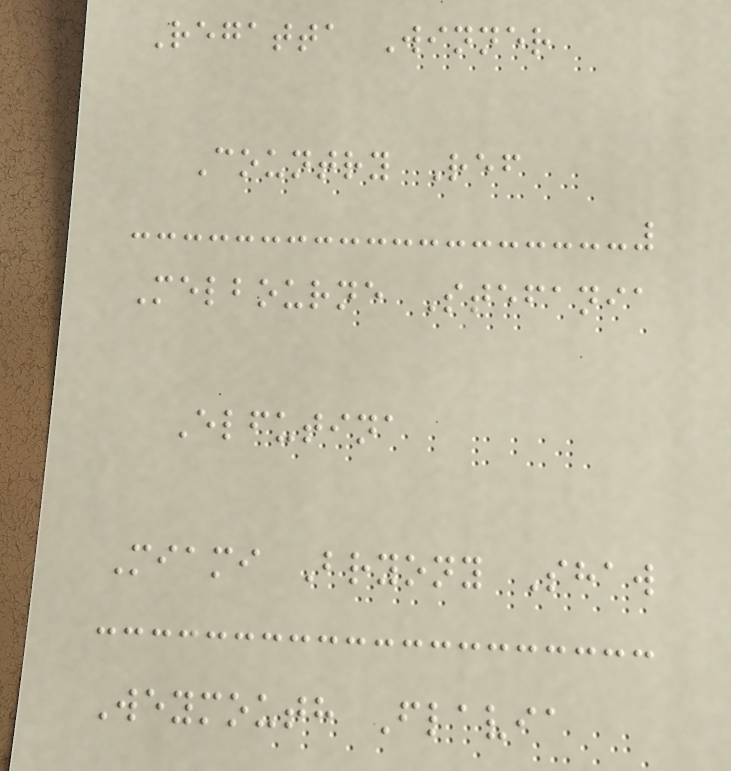Regatta Winner
Country Ref
Melbourne Stefania
Elfutina
Miami Bryony Shaw
Weymouth Flavia
